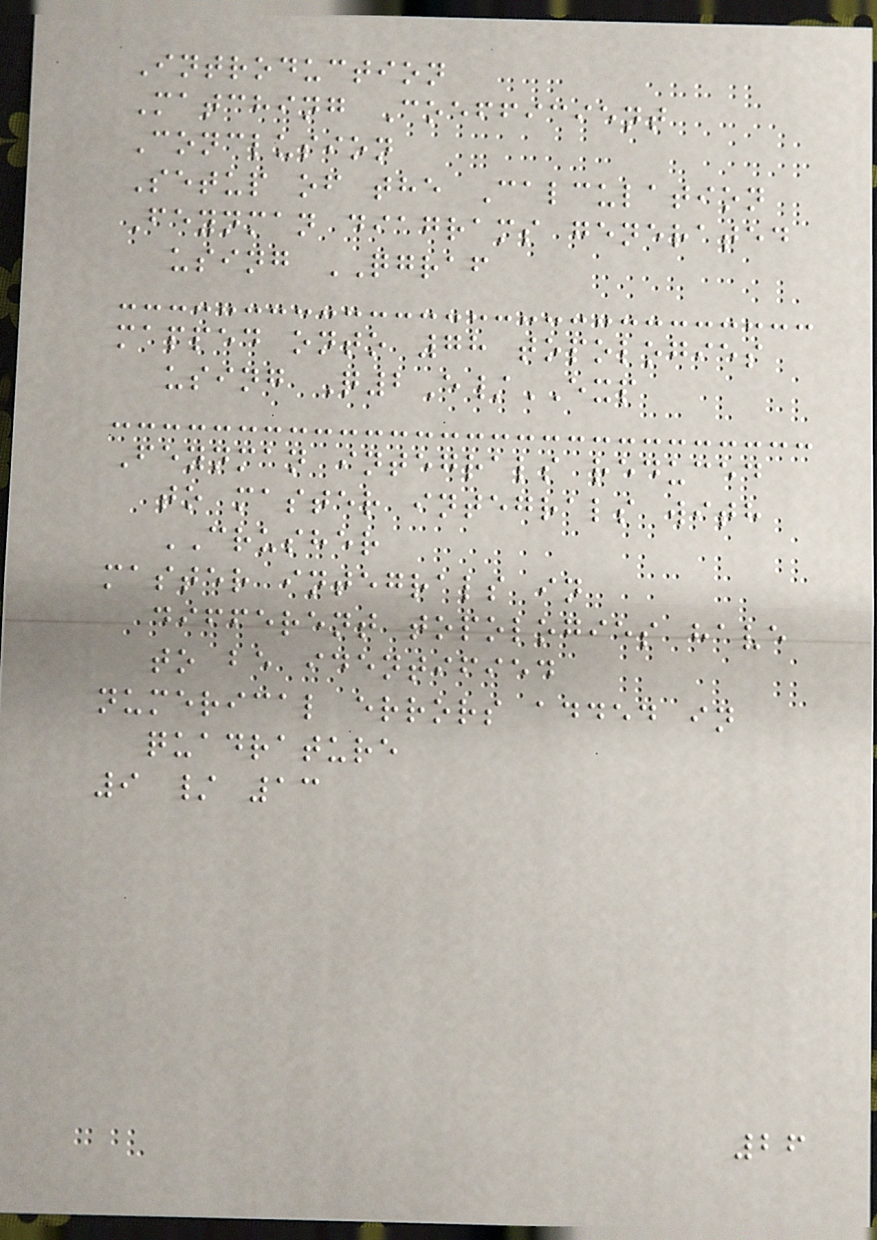Introduction
Matching Coefficient
Conclusion
Setup of the Calculation
Feynman diagrams generated
using QGRAF
mapped onto 78 topologies
using Q2E/EXP
Feynman integrals reduced
to master integrals with
CRUSHER
master integrals in
different topologies have
to be identified
numerical errors added in
quadrature
9 / 13
26
